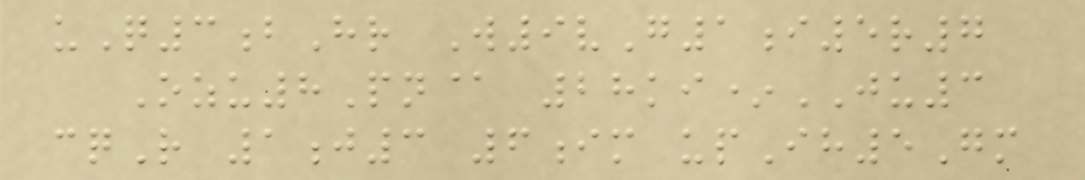uQ3bHr W9vG1i5r7
Ozu8Pn@ 28ki*JU3
cqR 1j3 6im upIh5Gm
